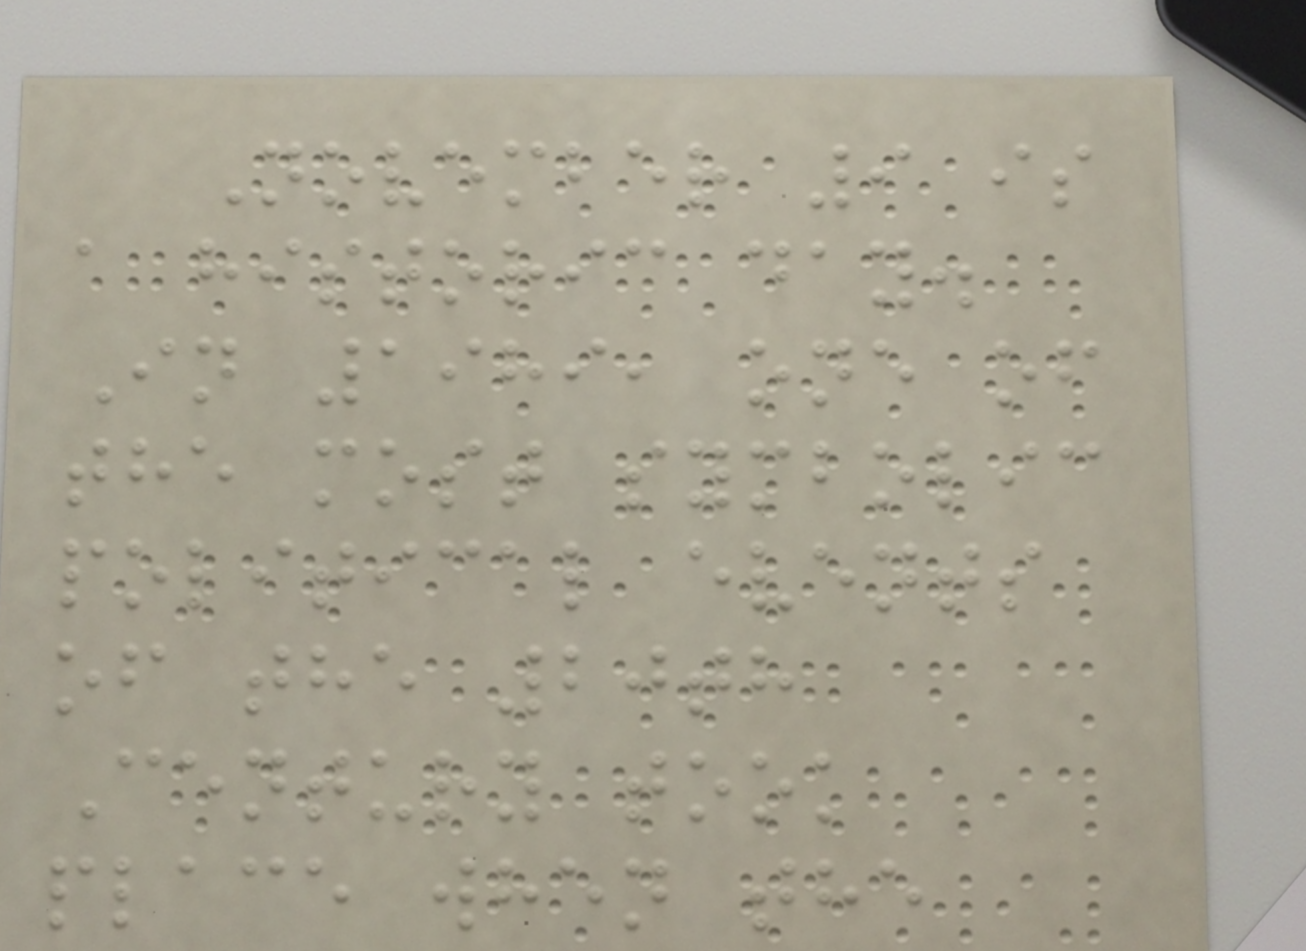November 9 is
a historic day.
In 1989, one of
the most symbolic
political events
of the 20th
Century took
place when the
